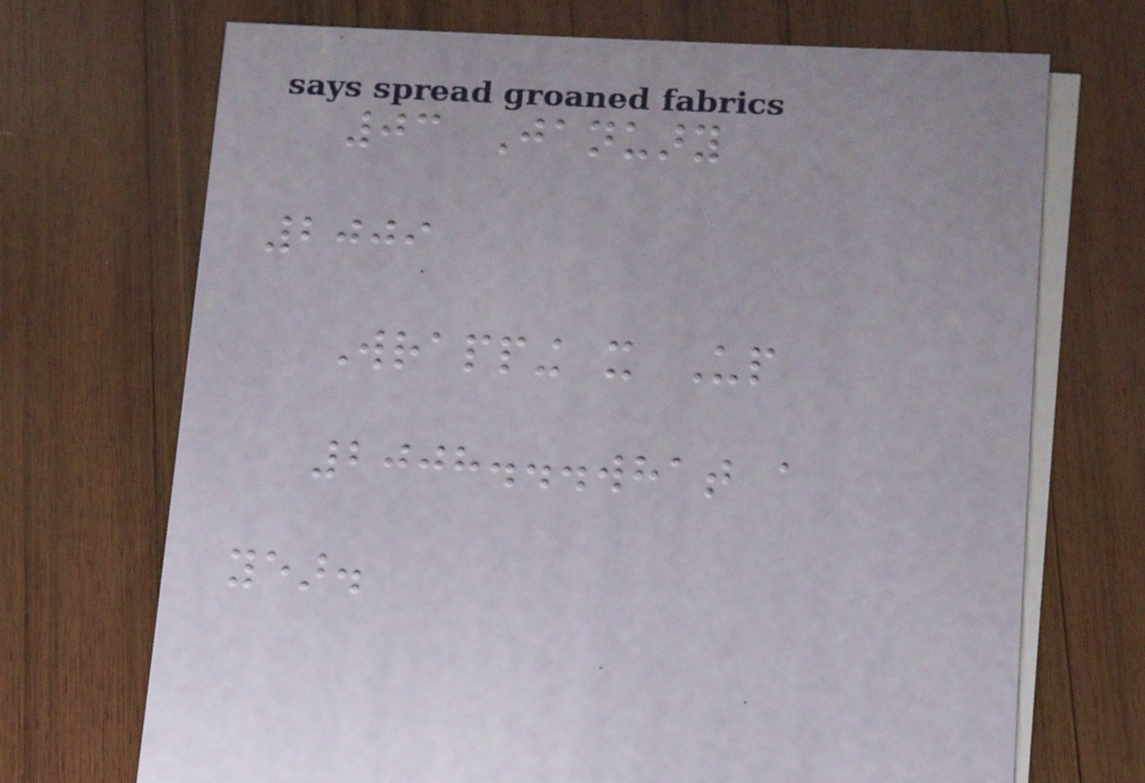03 January
2009
Wrapping it Up
2008...what a
year.
